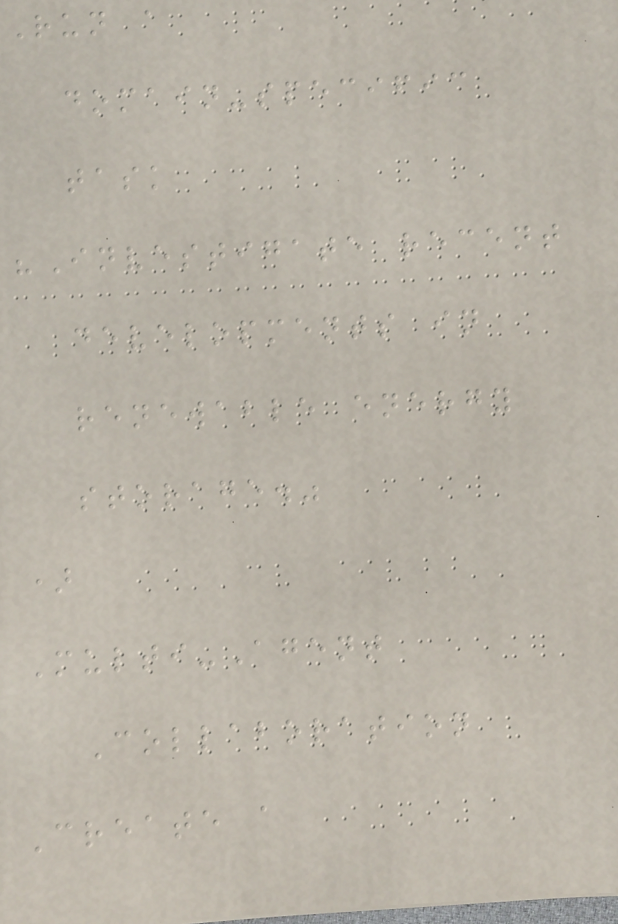Run a
domain-specific
task
"Investigate recent
developments in
renewable energy
storage."
)
Multi-Agent
Collaboration
Create a
